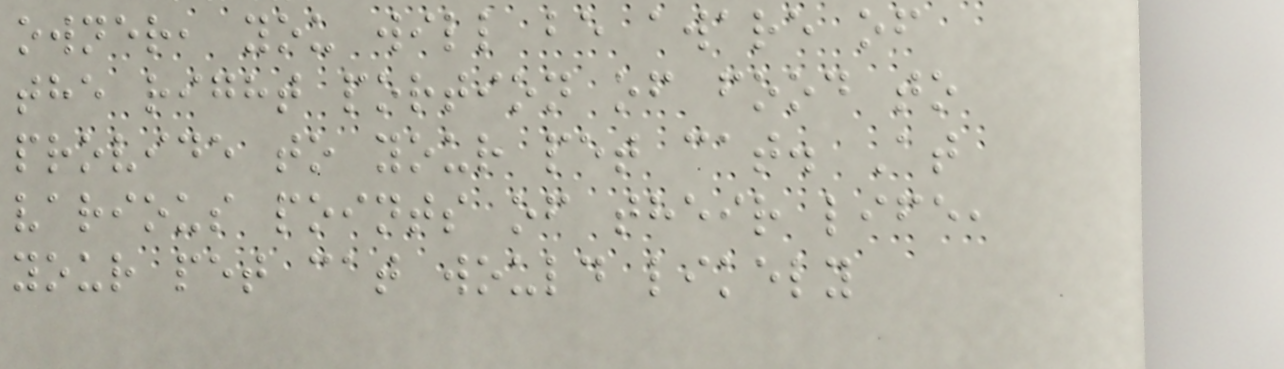owner, you will be aware of
the right portion of food to
provide to your pet cat. At
various points of their life,
your pet cat would likely
